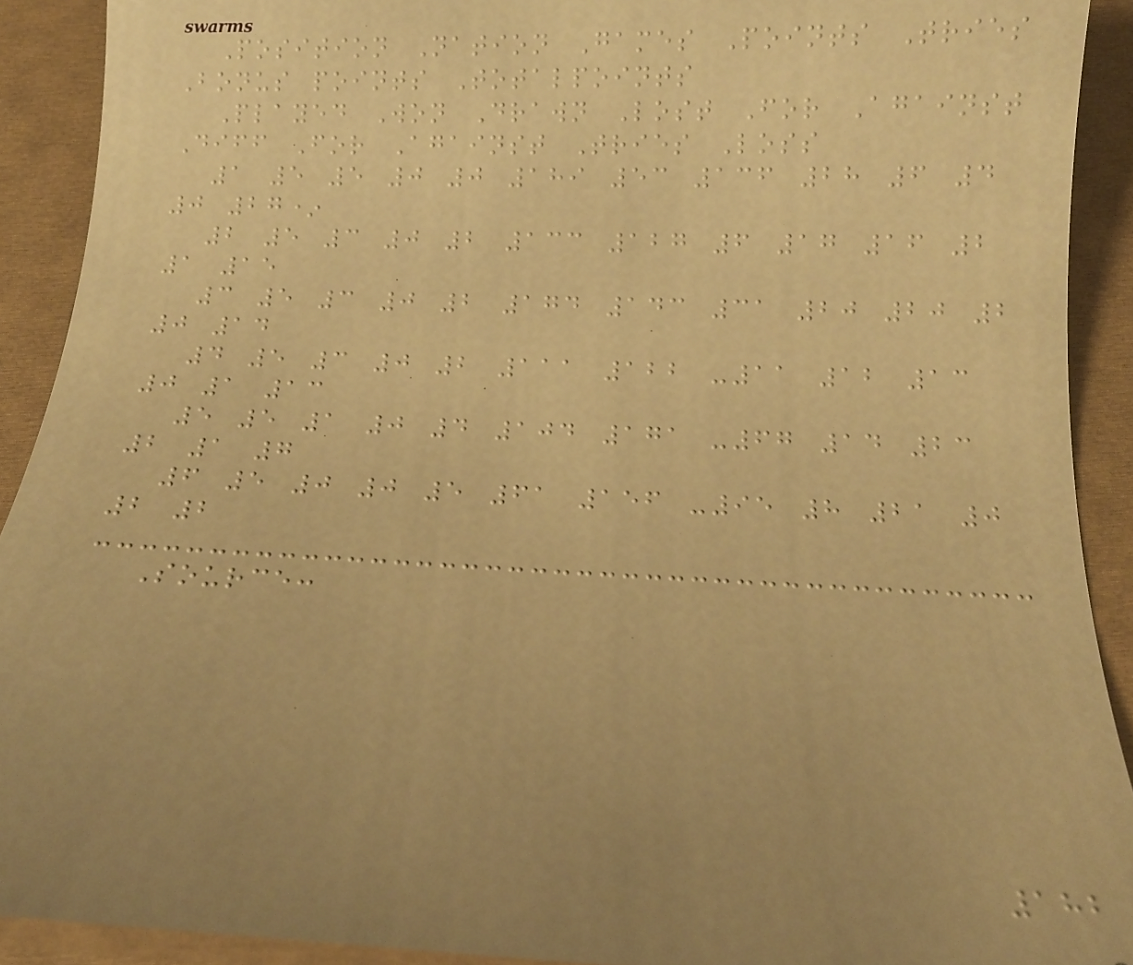Position Nation Games Points Tries
Bonus points Totalpoints
Played Won Drawn Lost For Against
Diff For Against Tries Loss
1 5 5 0 0 189 53 136 28 6 4
0 27*
2 5 3 0 2 133 127 6 17 16 2
1 15
3 5 3 0 2 174 143 31 20 20 2
0 14
4 5 3 0 2 111 122 -11 12 13
0 1 13
5 5 1 0 4 104 171 -67 14 23
2 1 7
6 5 0 0 5 61 156 -95 8 21 0
2 2
Source:
182
